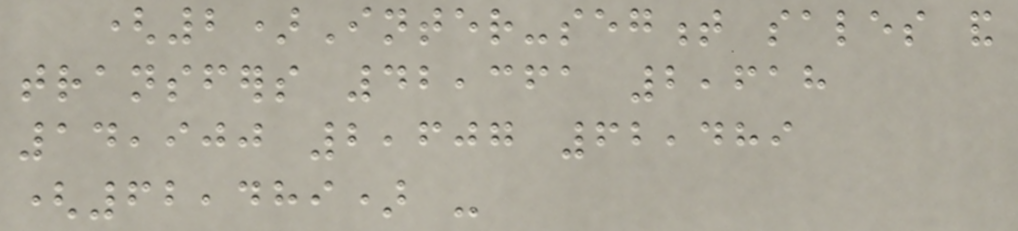(2)Inter-segment sales and
transfers 42,361 2,618
14,900 2,607 62,489
(62,489) -
